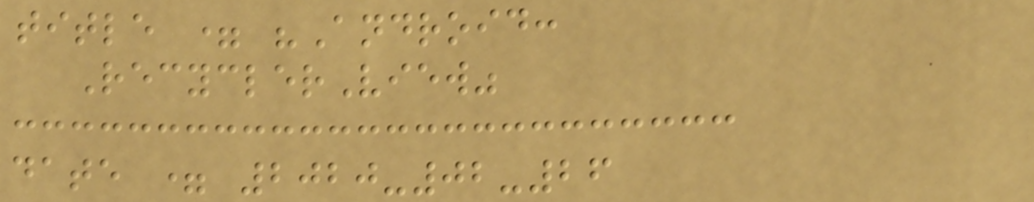title = "Android:
RecyclerView"
date = 2020-02-26
